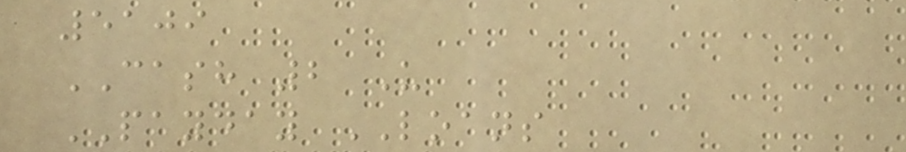5109
CASH 2 U
PAYDAY LOANS
